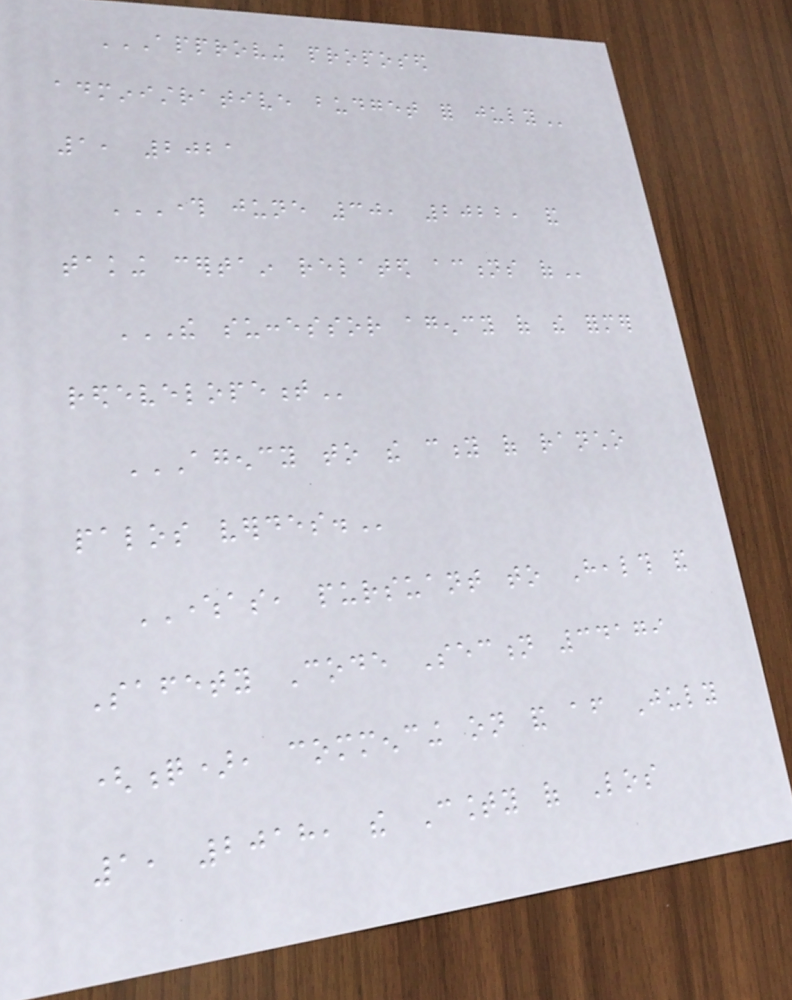APPROVING PROPOSED
ADMINISTRATIVE BUDGET FOR JULY
1, 2021
THROUGH JUNE 30, 2022, AND
TAKING CERTAIN RELATED ACTIONS OF
THE SUCCESSOR AGENCY OF THE FORMER
REDEVELOPEMENT
AGENCY TO THE CITY OF RANCHO
PALOS VERDES.
WHEREAS, pursuant to Health and
Safety Code Section 34179
(q), commencing on and after July
1, 2018, the County of Los
